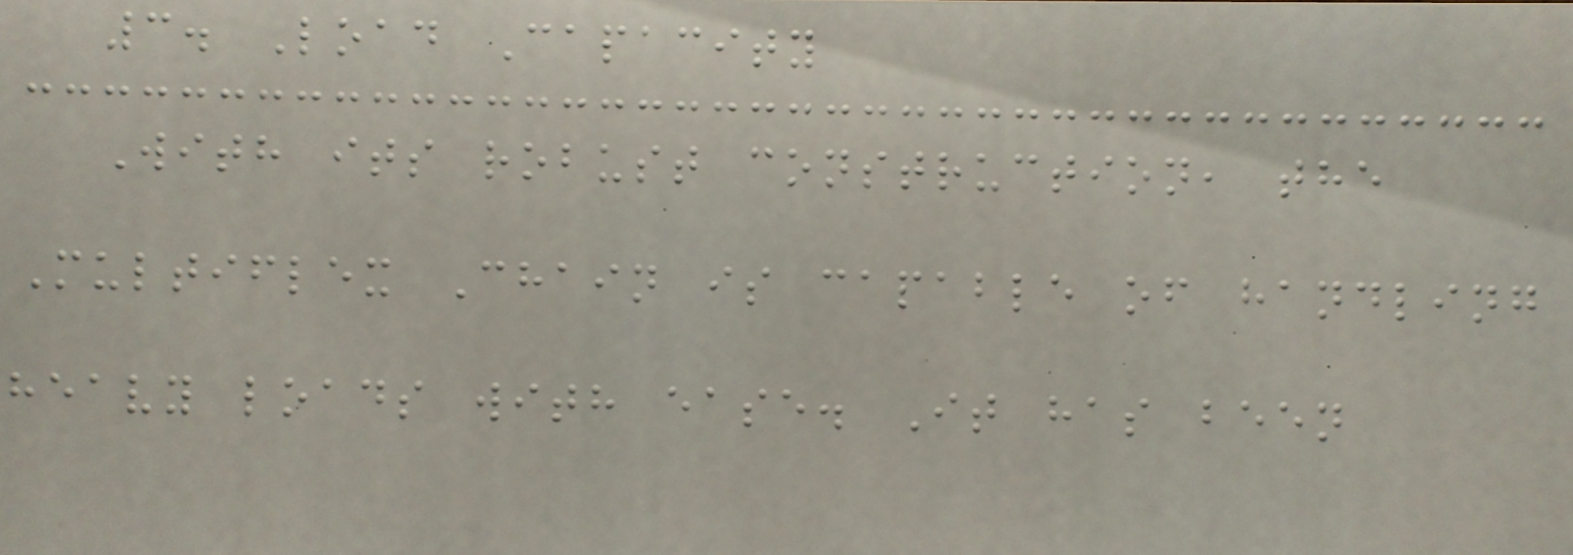3. Load Capacity
With its robust construction, the
Multiflex Chain is capable of handling
heavy loads with ease. It has been
